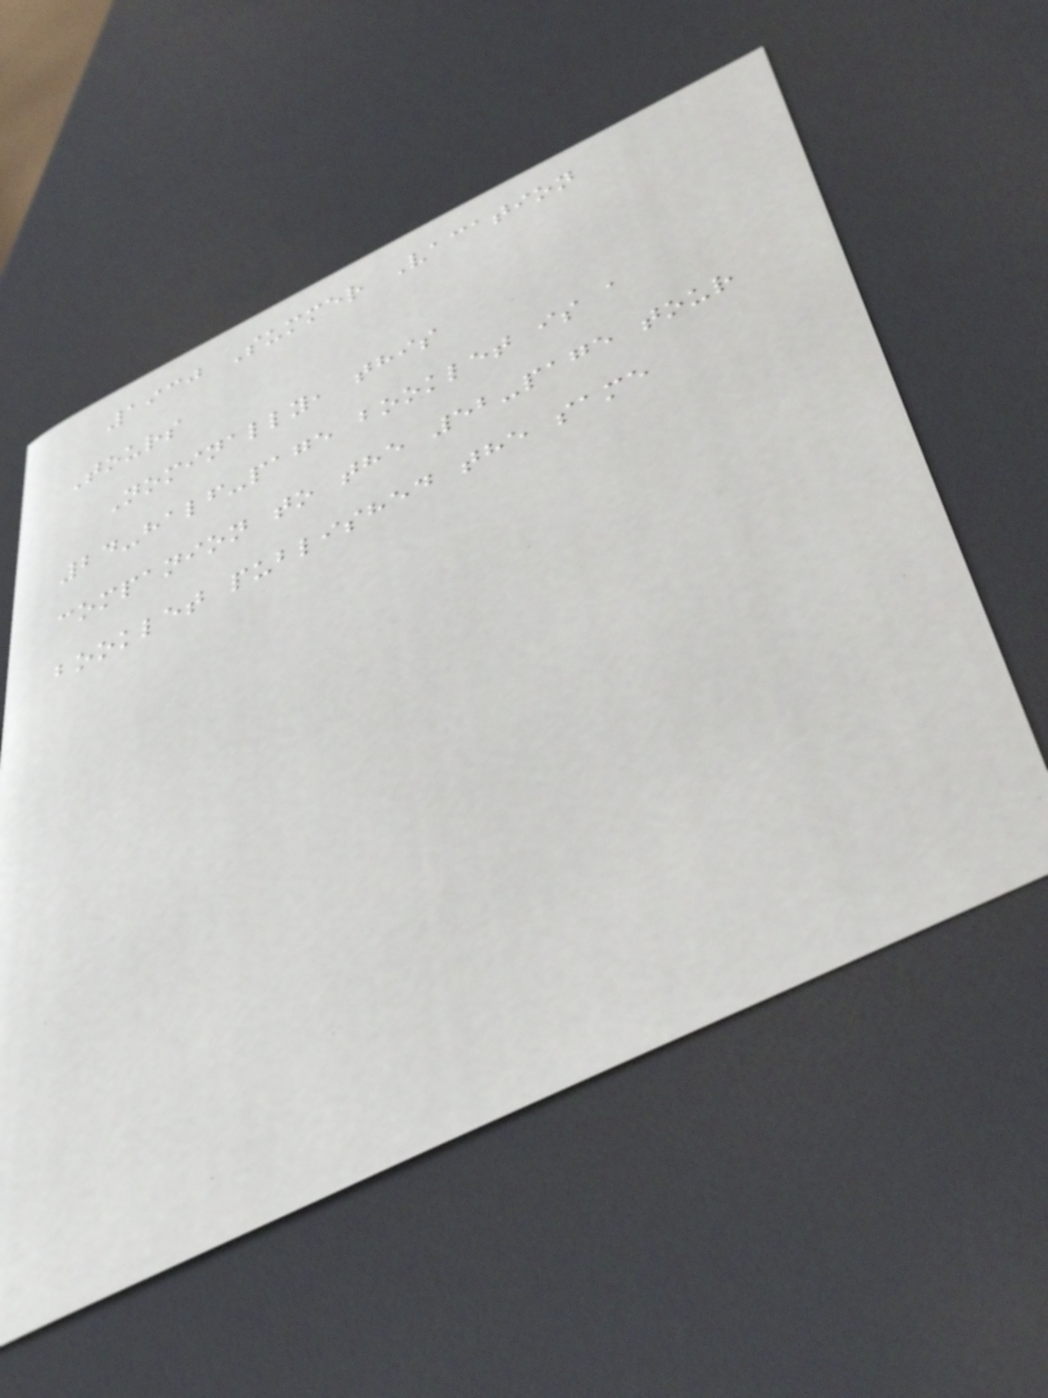1930 Summer Vacation
Tours
Nominally, this
24-half-page booklet is a
companion to the 52-page tour
booklet published the same
